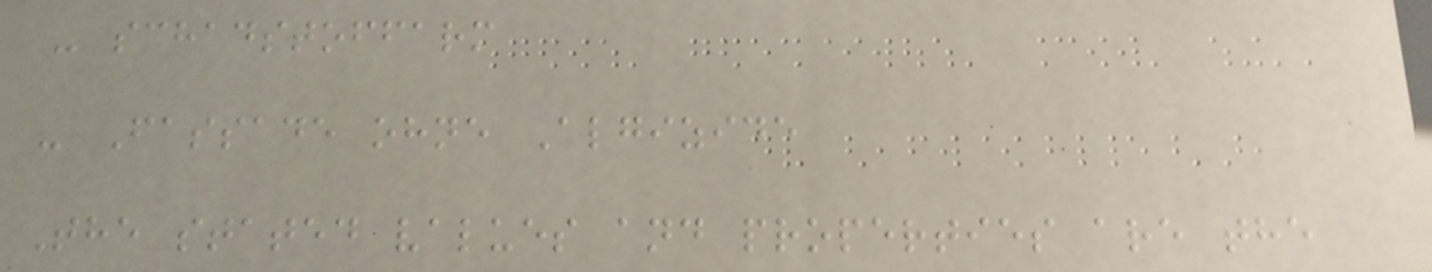- schadstoffarm
- Fassade ohne Algizide
The stated values and properties are the
